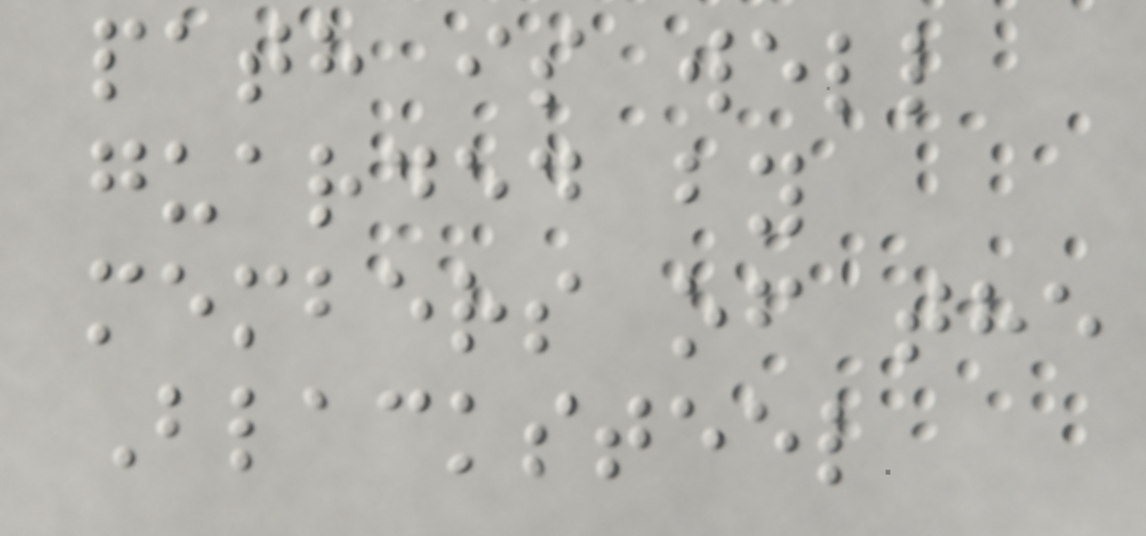path is well
guarded by
members of the
Blacksteel
